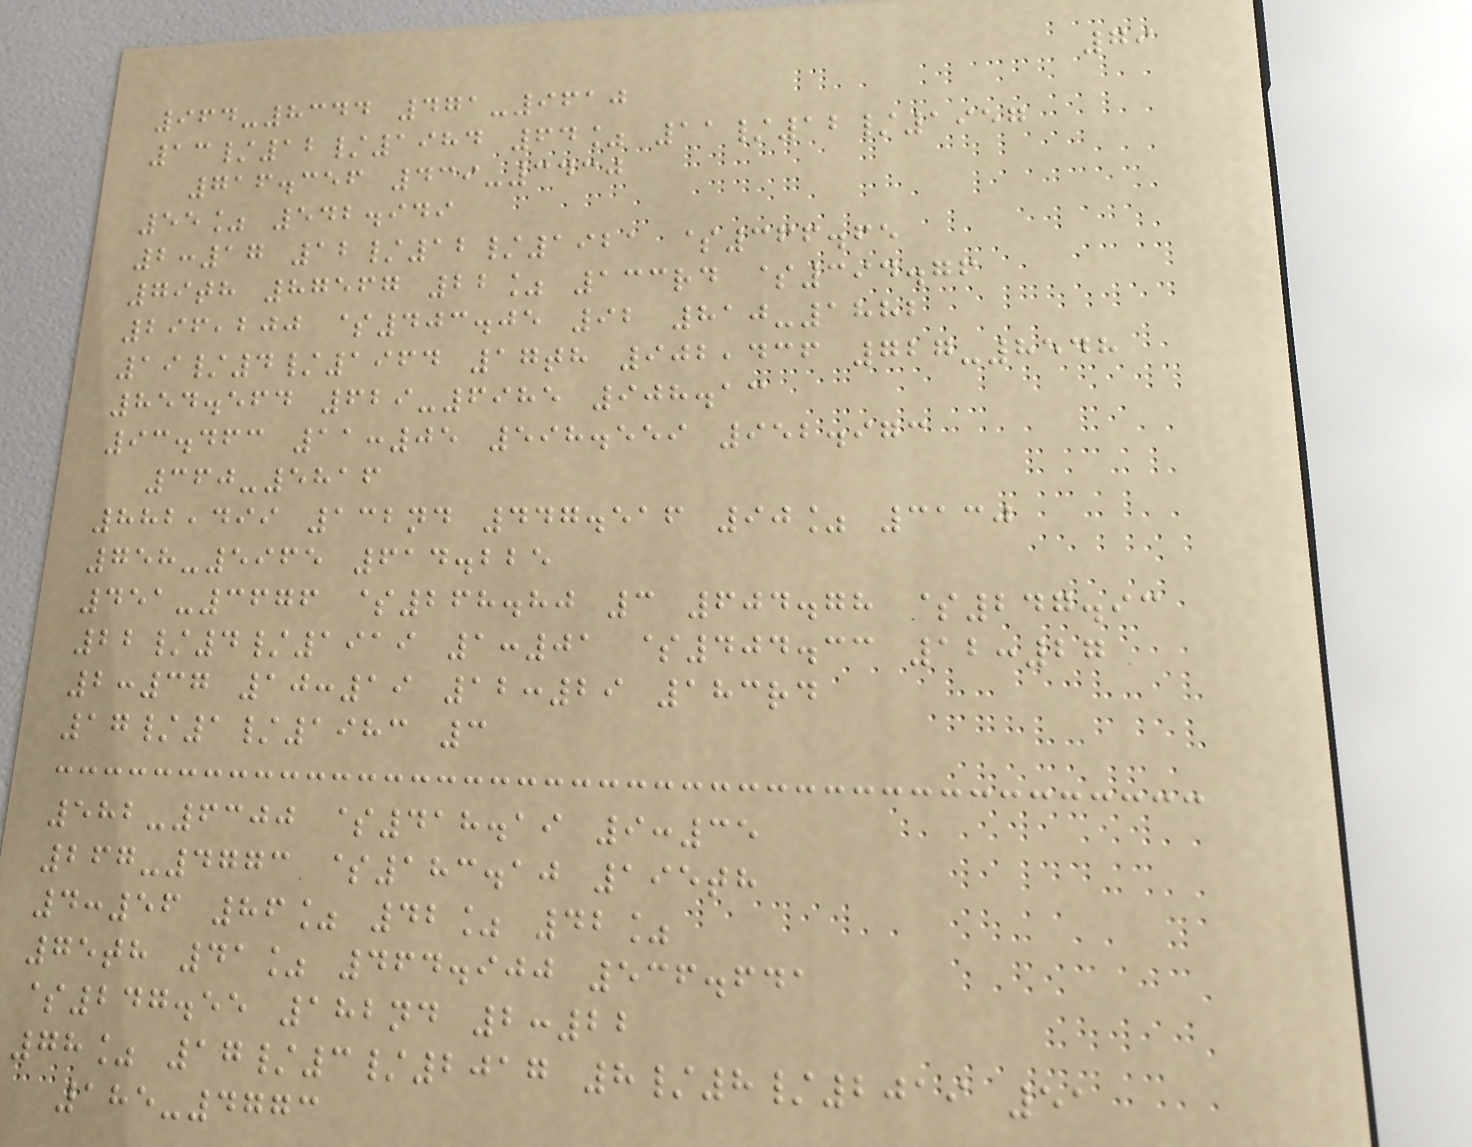79
964-8344 471-9610
13/12/1984 64% 11/12/1957
716.356 439-3430
55% 542.949
2:17 12/12/1921 $366.65
79th 87567 22% 133rd $394.76
296,200 $403.05 92 810-1882
19/4/1964 17th 902,436 727-8548
854.564 629-6985 908.13
93.463 11:05 598.559 952.973
360-5816
882,499 132nd 447.516 90% 3130
758-5965 614.225
451-3676 $268.80 3 604.78 $247.93
22/4/1919 1:01 $404.33 12:27
2:37 10:19 12:29 183rd
17/1/1983 3
582-6300 $418.19 9:35
267-4773 $183.10 195th
4:56 86% 42% 42%
75th 41% 464.900 536.641
$247.55 182nd 2:22
78% 17/3/2017 8/8/2019 51
185-4773
